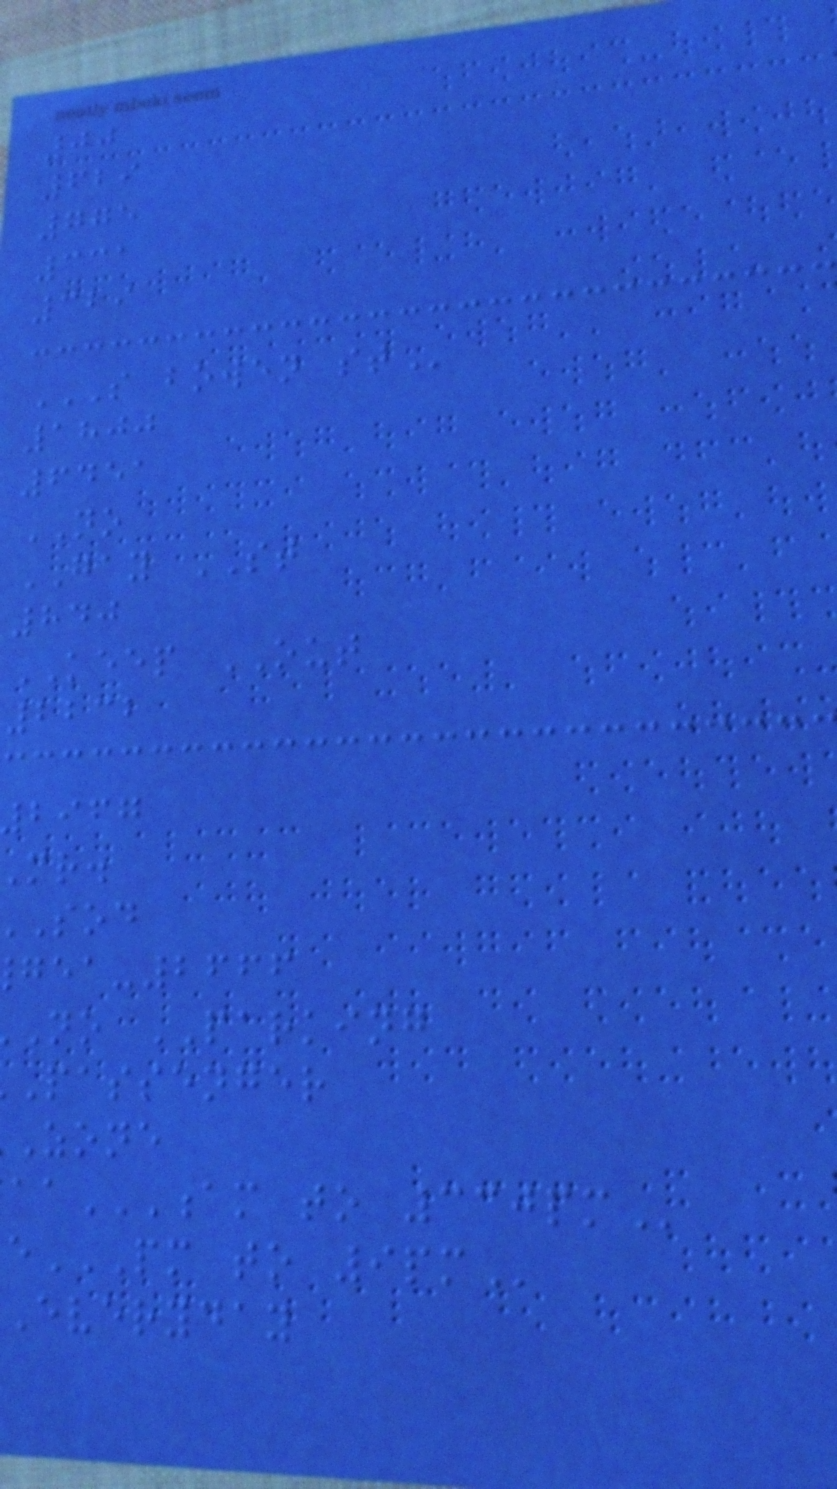00
629
775
331
329
S BOWEN ST
1800
6451
NO
GAY ST
840
KEEP OUT
2232
bifg
-2666
no PARKING
passenger
zone
everyday
